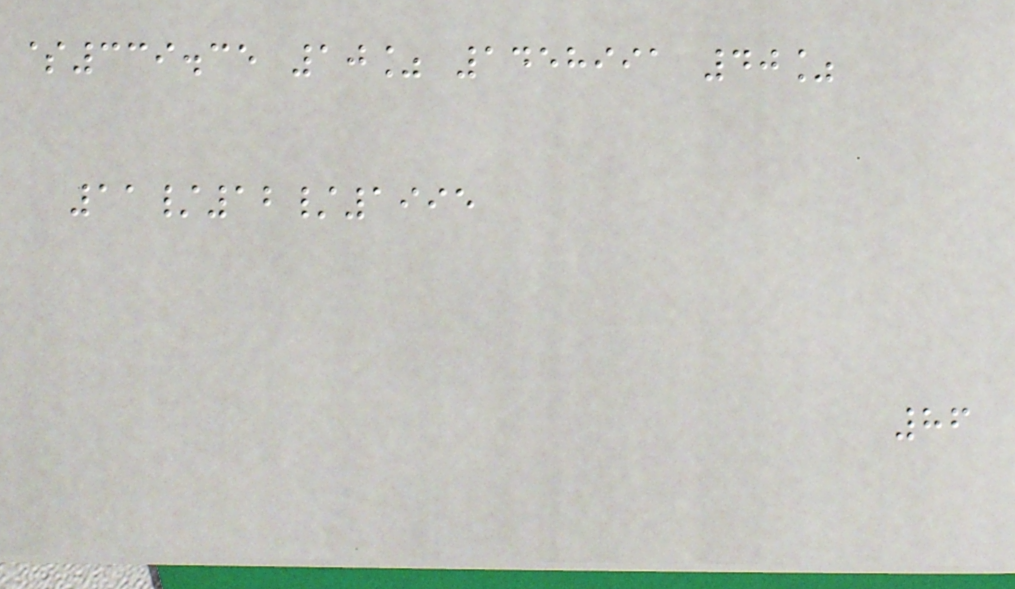$339.35 10% 1458991 40%
11/12/1995
86
